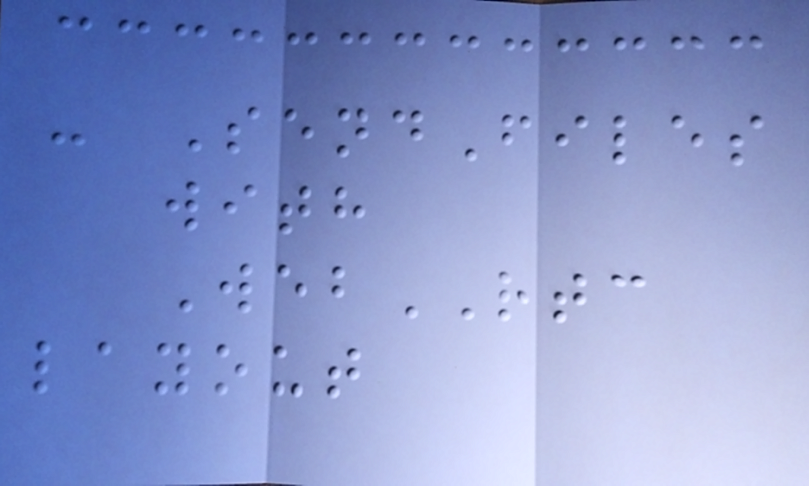- SendFiles
with
WebRTC
layout
